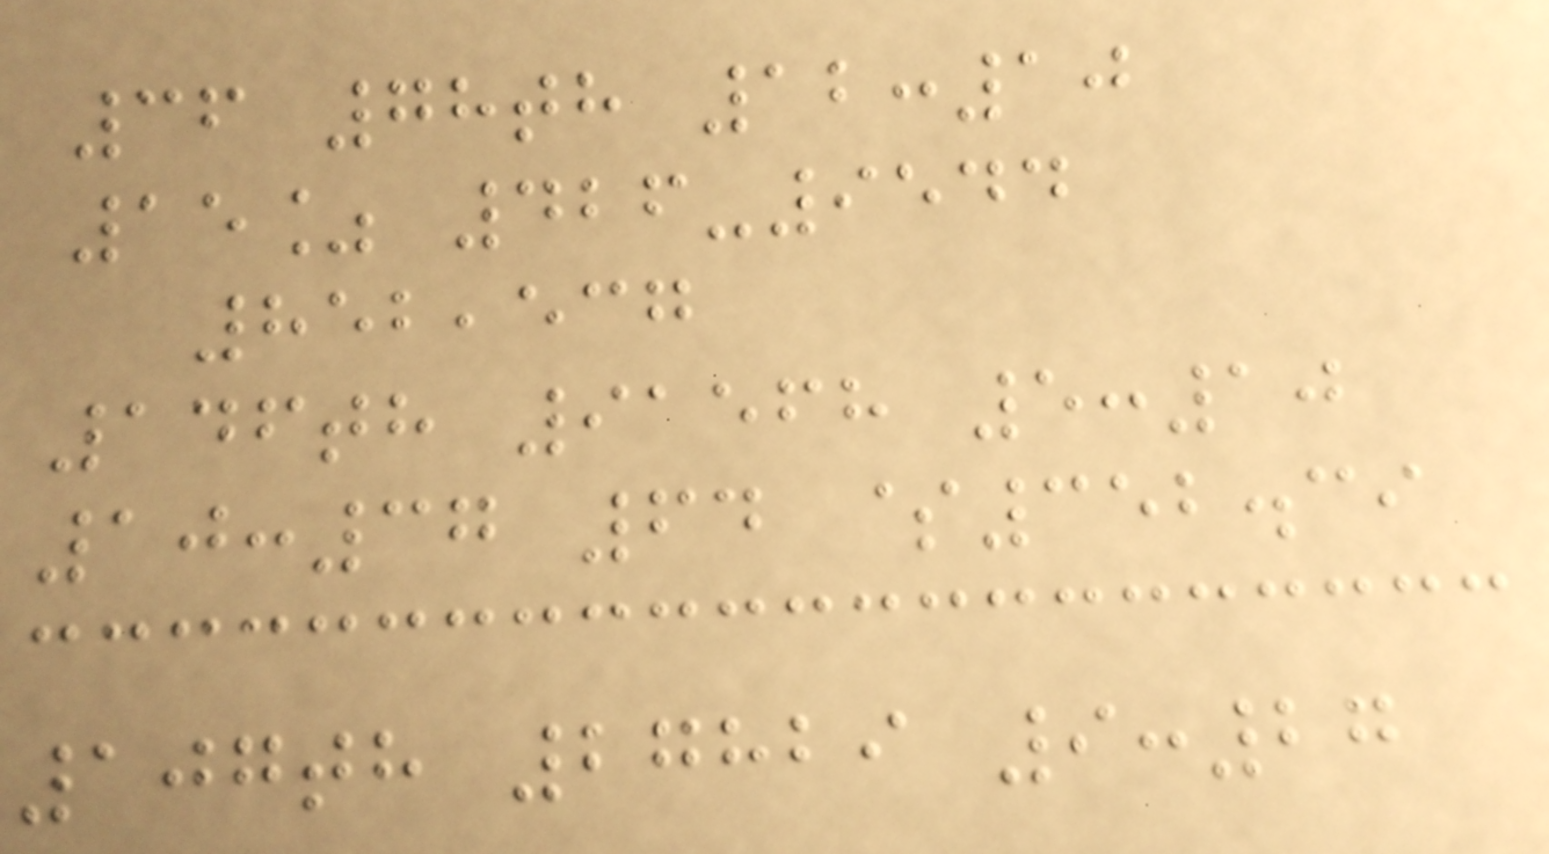36 78th 12:10
15% 426-9544
852,537
146th 91568 5:10
10:37 64 $352.39
107th 27829 9:27
